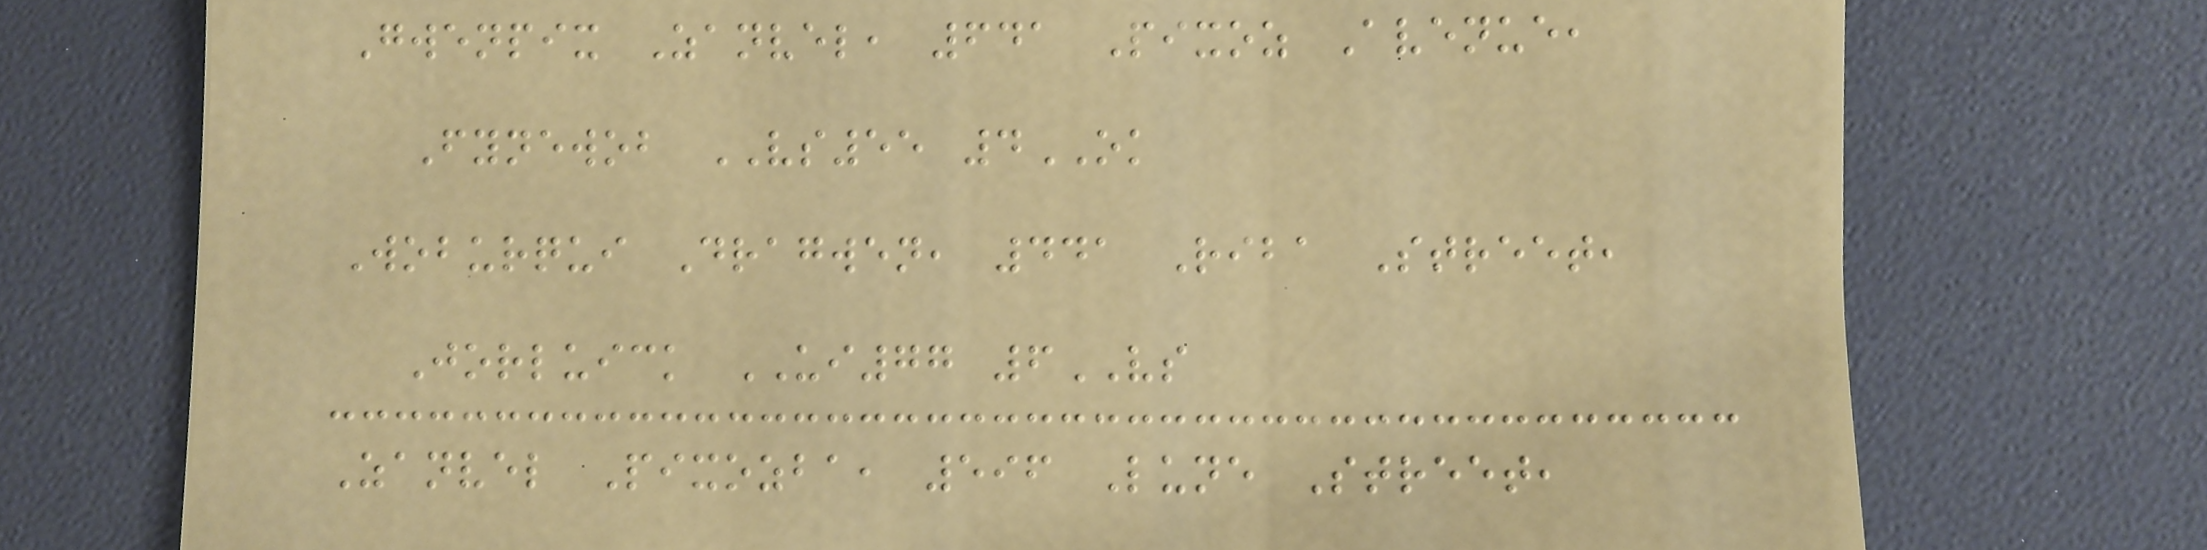Gwenpix Zanvel, 641 Pixoz Avenue,
Fynewob VS55 4OK
Woburqui Dragwen, 441 Riba Street,
Jorluick UI77 6VS
Zanvel Pixozba, 596 Lune Street,
